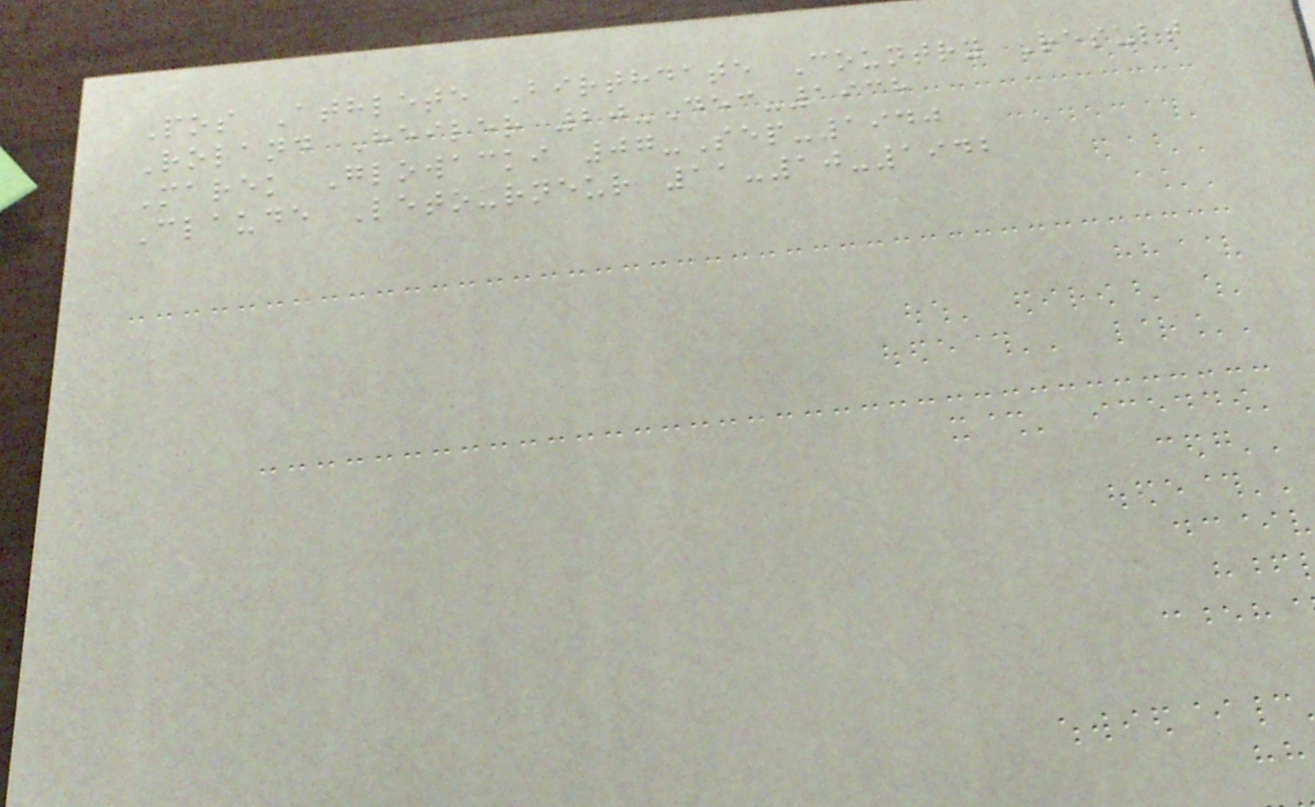Pos Athlete Birthdate Country Result
Roland Heiler 20-Dec-1938
Marek Glowacki 07-Sep-1940
Claude Letourneur 11-10-1942
